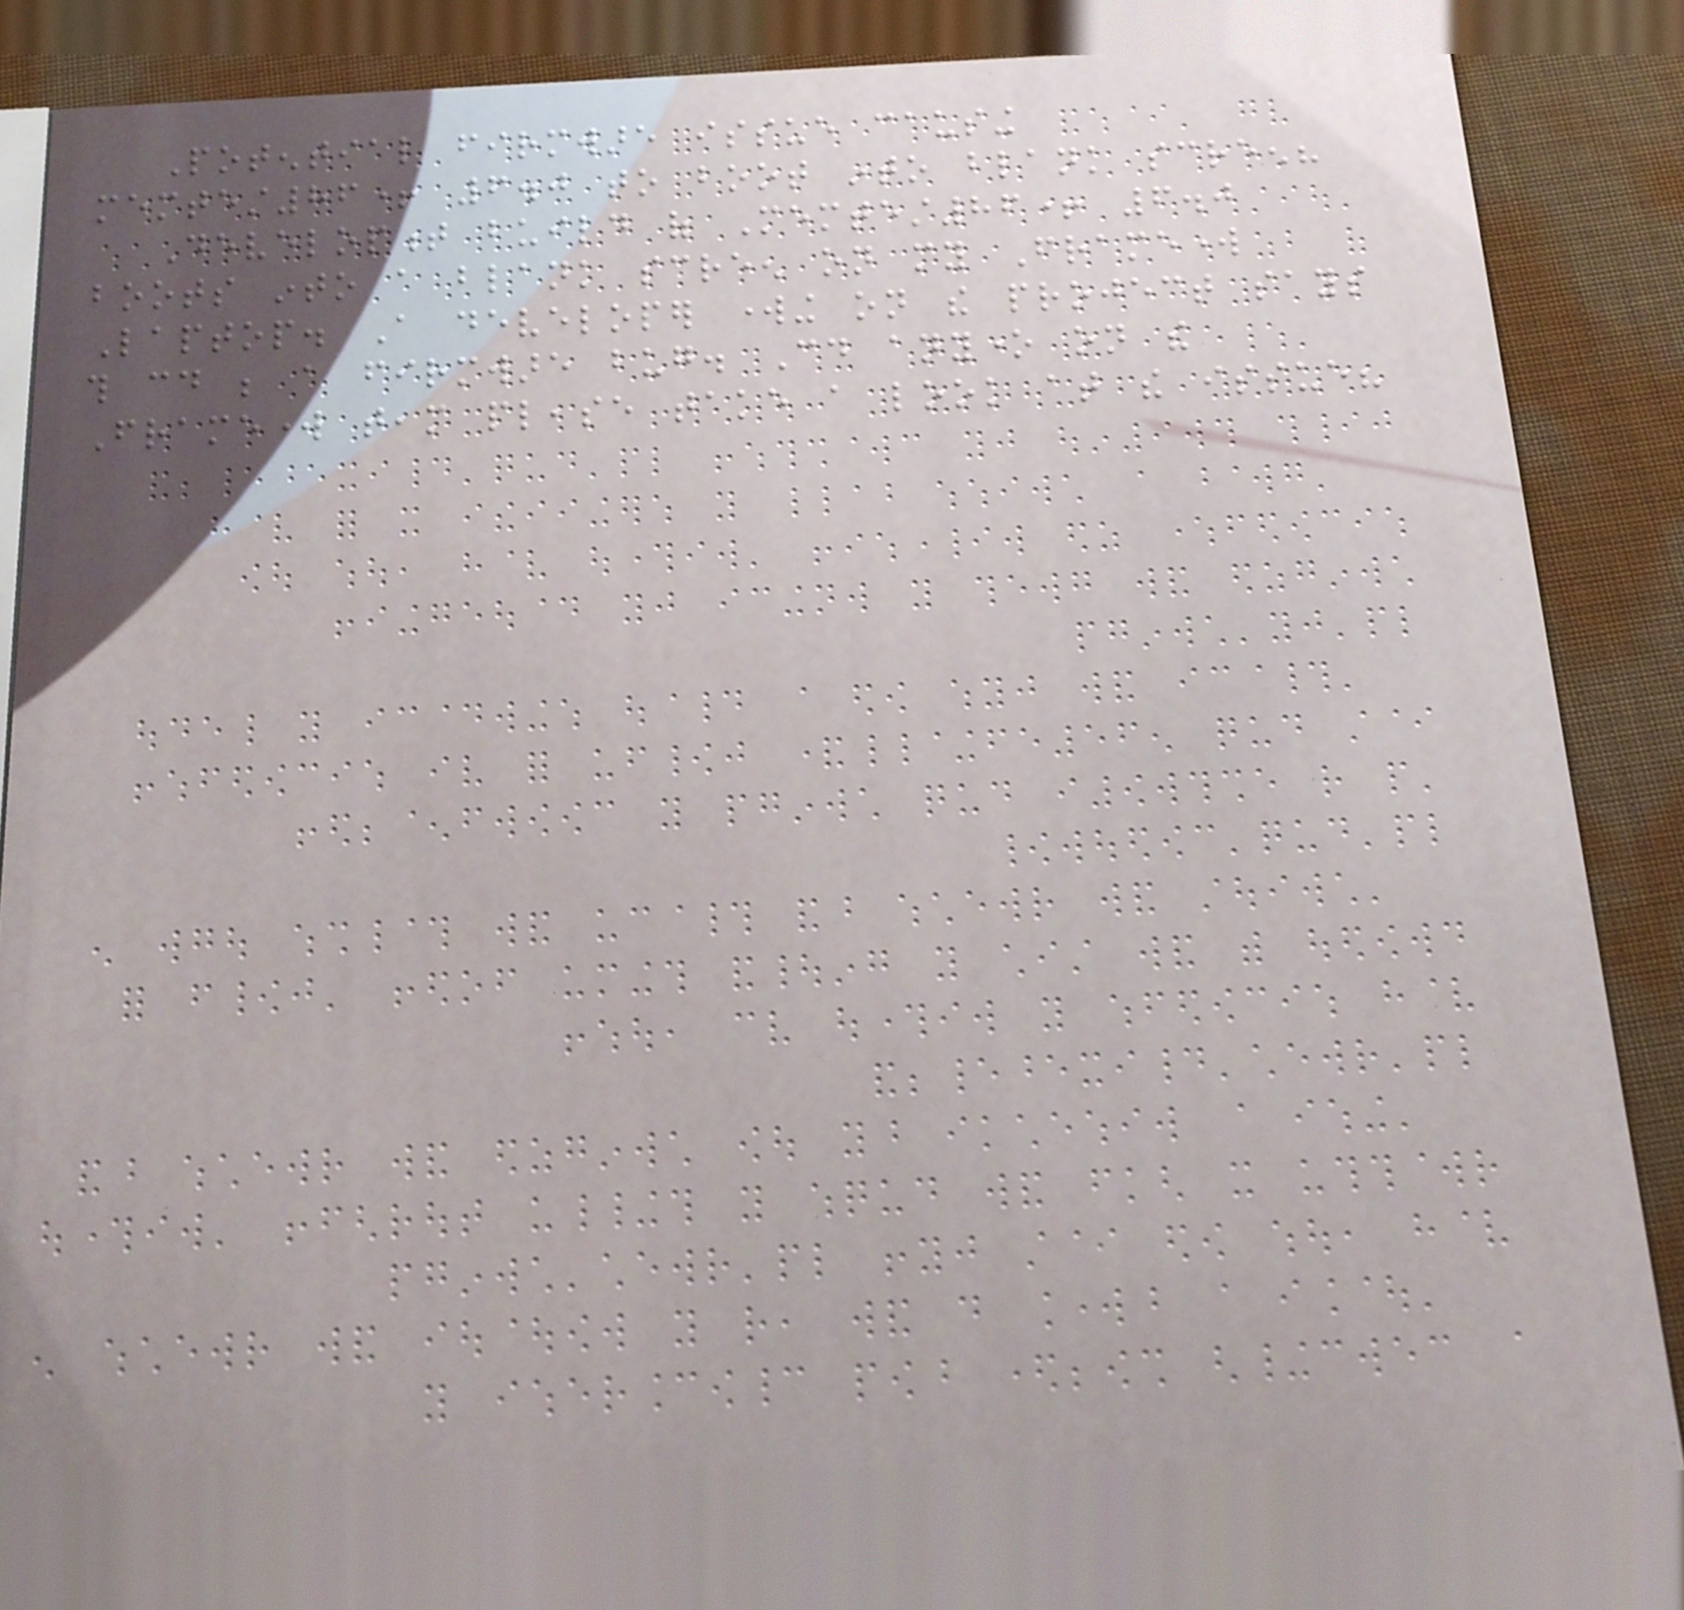Potential firmware issue causing
memtest86+ 6.0 to boot into blank screen?
Development build of Memtest86+ 6.0
boots into a blank screen on my Framework
Laptop. A developer working on the project says
this could be a firmware bug. Could anyone on the
Framework team please take a look at the issue?
